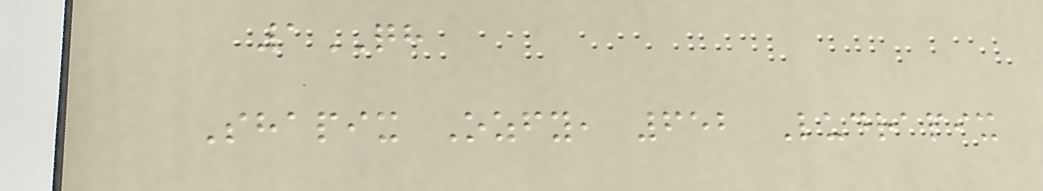1QH
Shapix Ozfy, 652 Ludrapix
